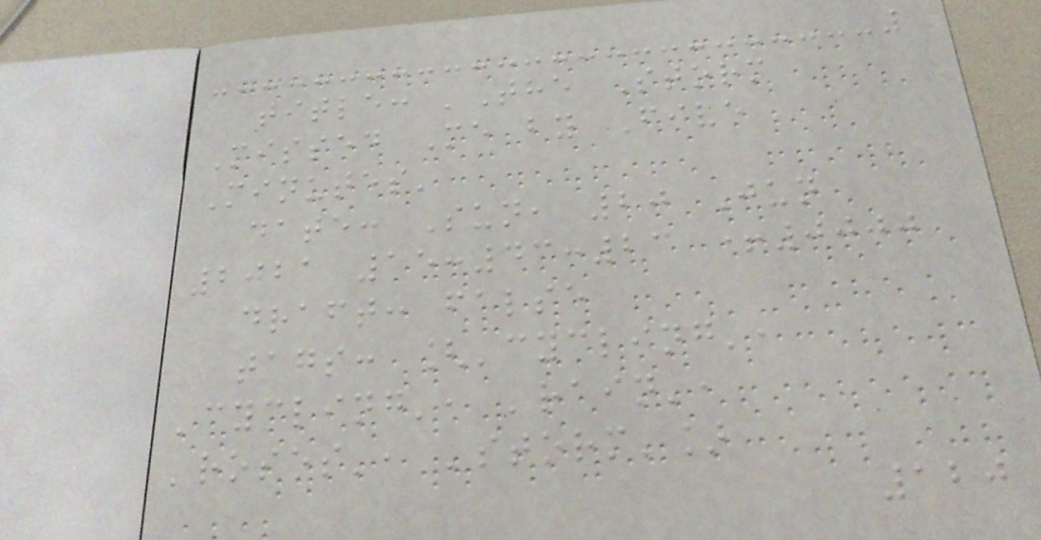title: 'The Storm
Missed Me by Five
Minutes'
date: Sun, 20 Jun
2021 15:43:23 +0000
draft: false
tags: ['cycling',
'cycling', 'rain',
'roses', 'storm']
120
